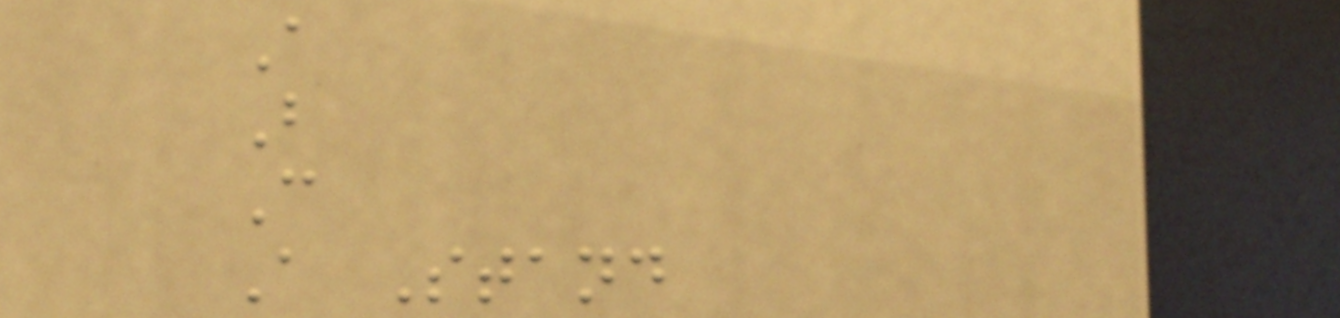A
B
C
A Stand
